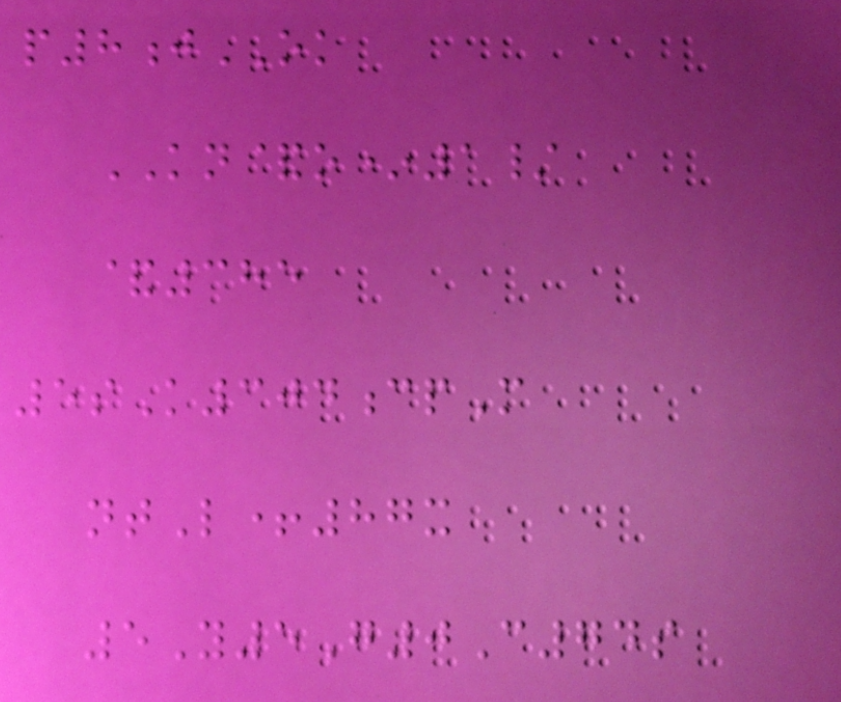p8jOK
KN&o*1/
&385
5sK304cpM
ntL+87x
5Y5G0C74s
